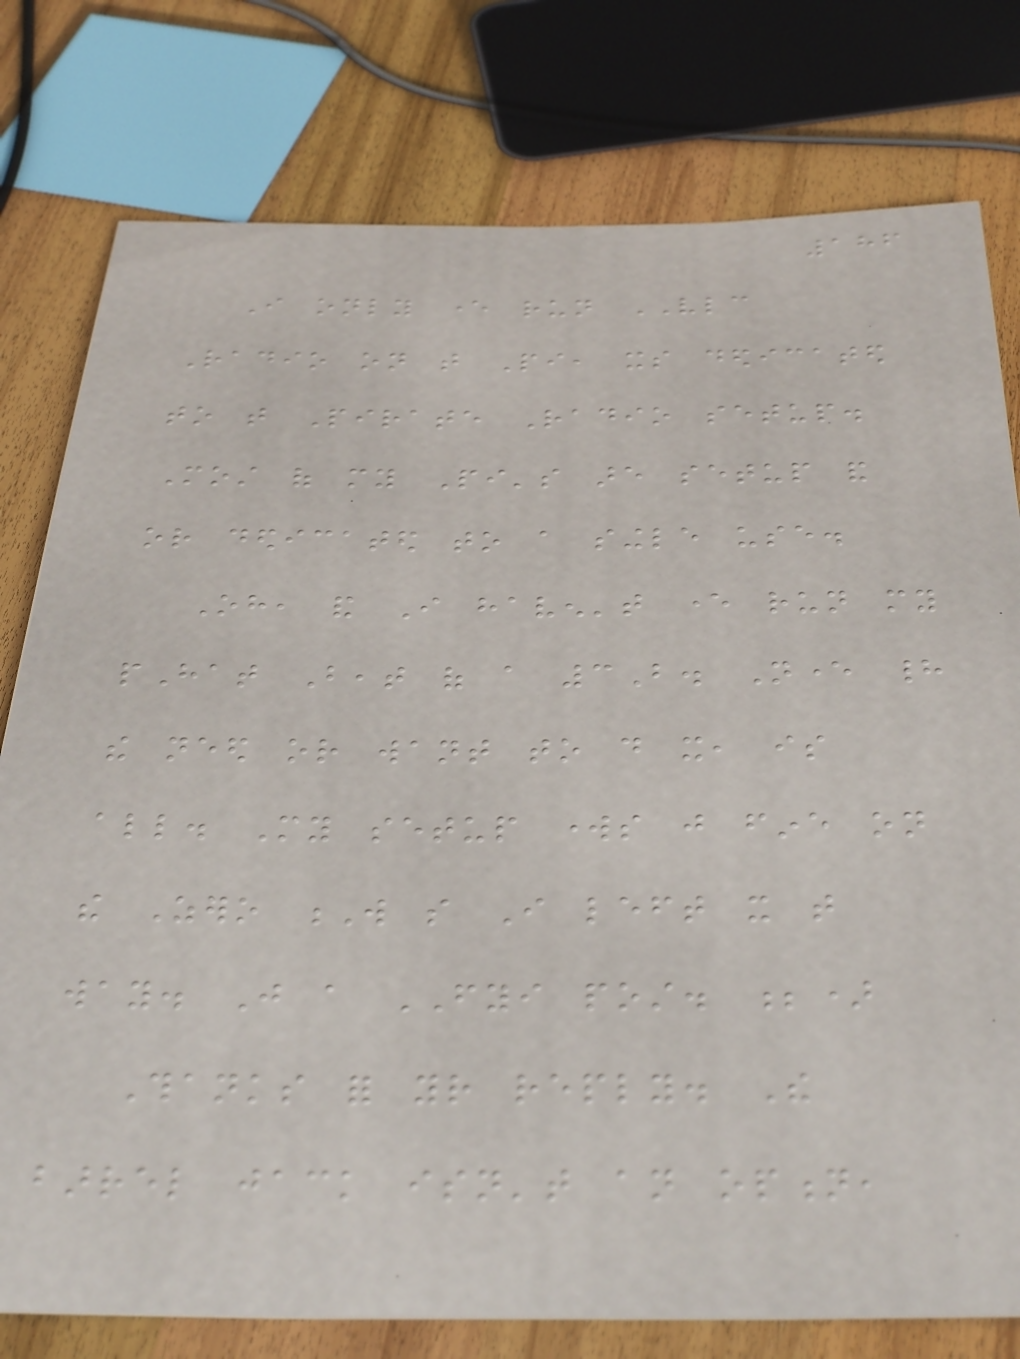186
I only ever run VLC
Radio on that Pi, its dedicated
to that Pirate Radio setup.
Most of my Pi's are setup and
or dedicated to a single use.
Oh, and I haven't ever run my
pHat Beat of a 3B. Never had
the need or want to do it, is
all. My setup works just fine on
the Zero W so I left it that
way. Just a FYI post. ;)
Thanks for your reply. The
barrel jack isn't an option,
